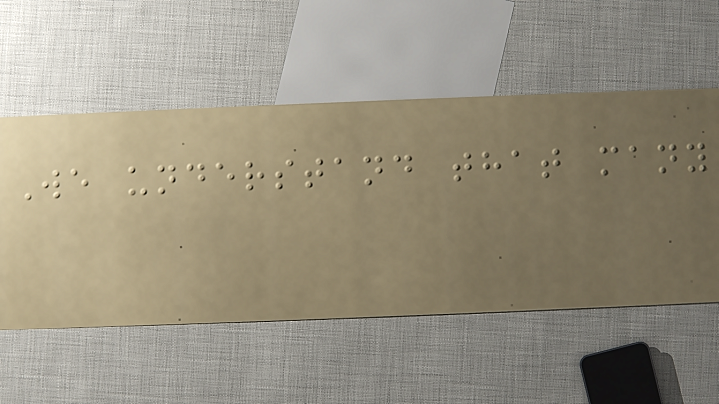We understand that many
